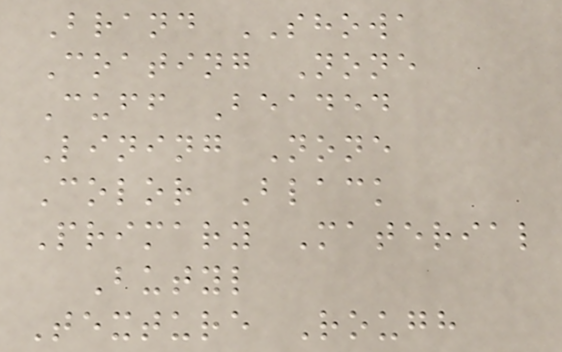Brand SHOWA
Coating None
Cuff Beaded
Lining None
Color Black
Primary Material
Butyl
Texture Rough
